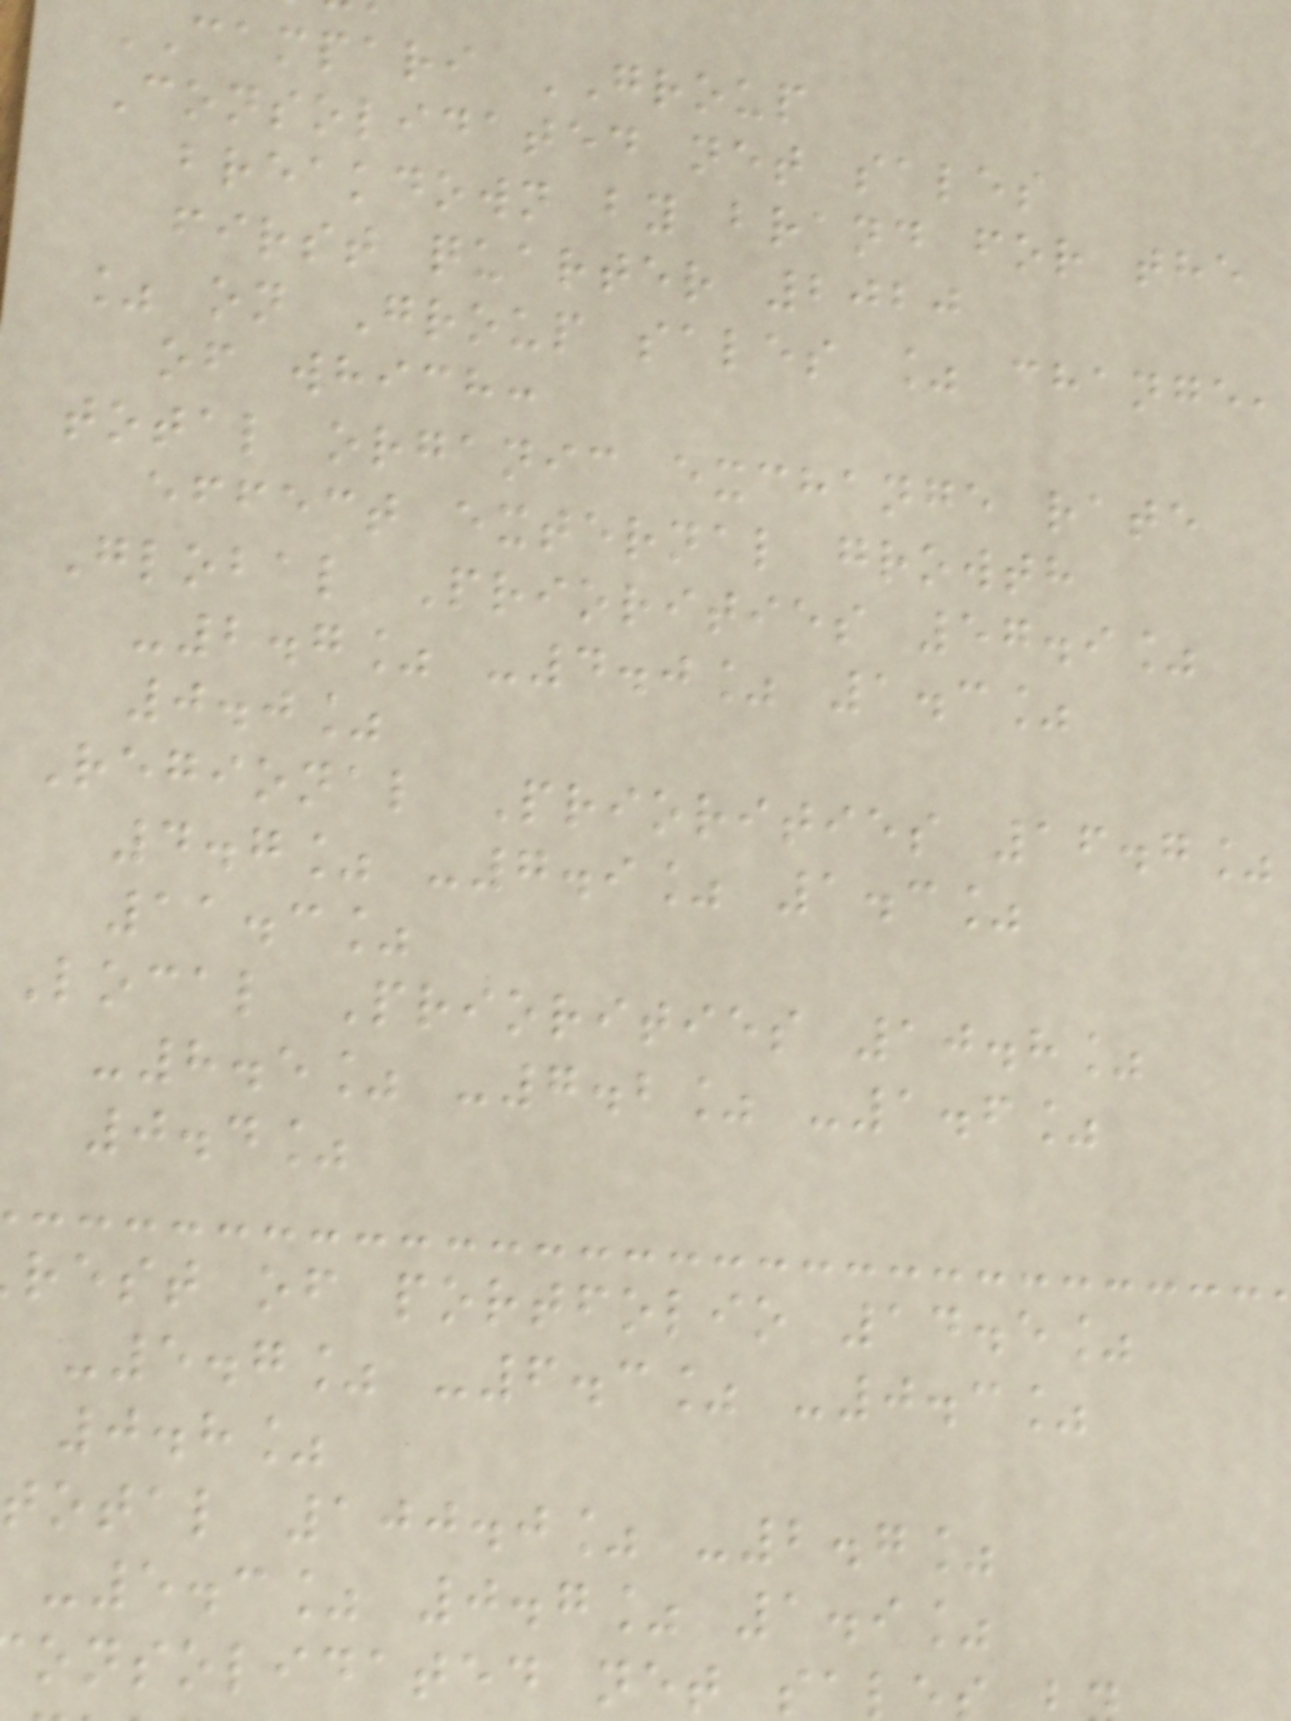CAMPARI GROUP
Consolidated net sales
breakdown by brand for the
first quarter 2020
% on Group sales % change,
of which:
total organic exchange rate
effect external growth
Global Priorities 57.9%
-2.7% -4.0% 1.3%
0.0%
Regional Priorities 16.7%
4.7% -7.9% 1.3%
11.3%
Local Priorities 10.8%
-8.5% -7.2% -1.6%
0.4%
rest of portfolio 14.5%
-5.7% -6.3% -0.3%
0.8%
total 100.0% -2.7%
-5.3% 0.7% 1.9%
onsolidated net sal
